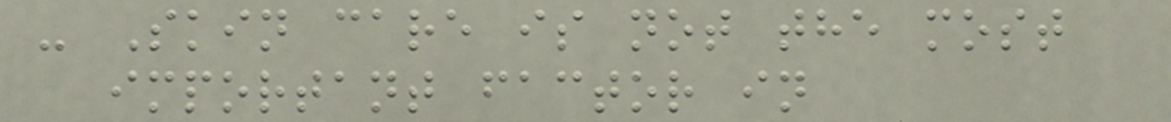- Skin care is not the most
important factor in
